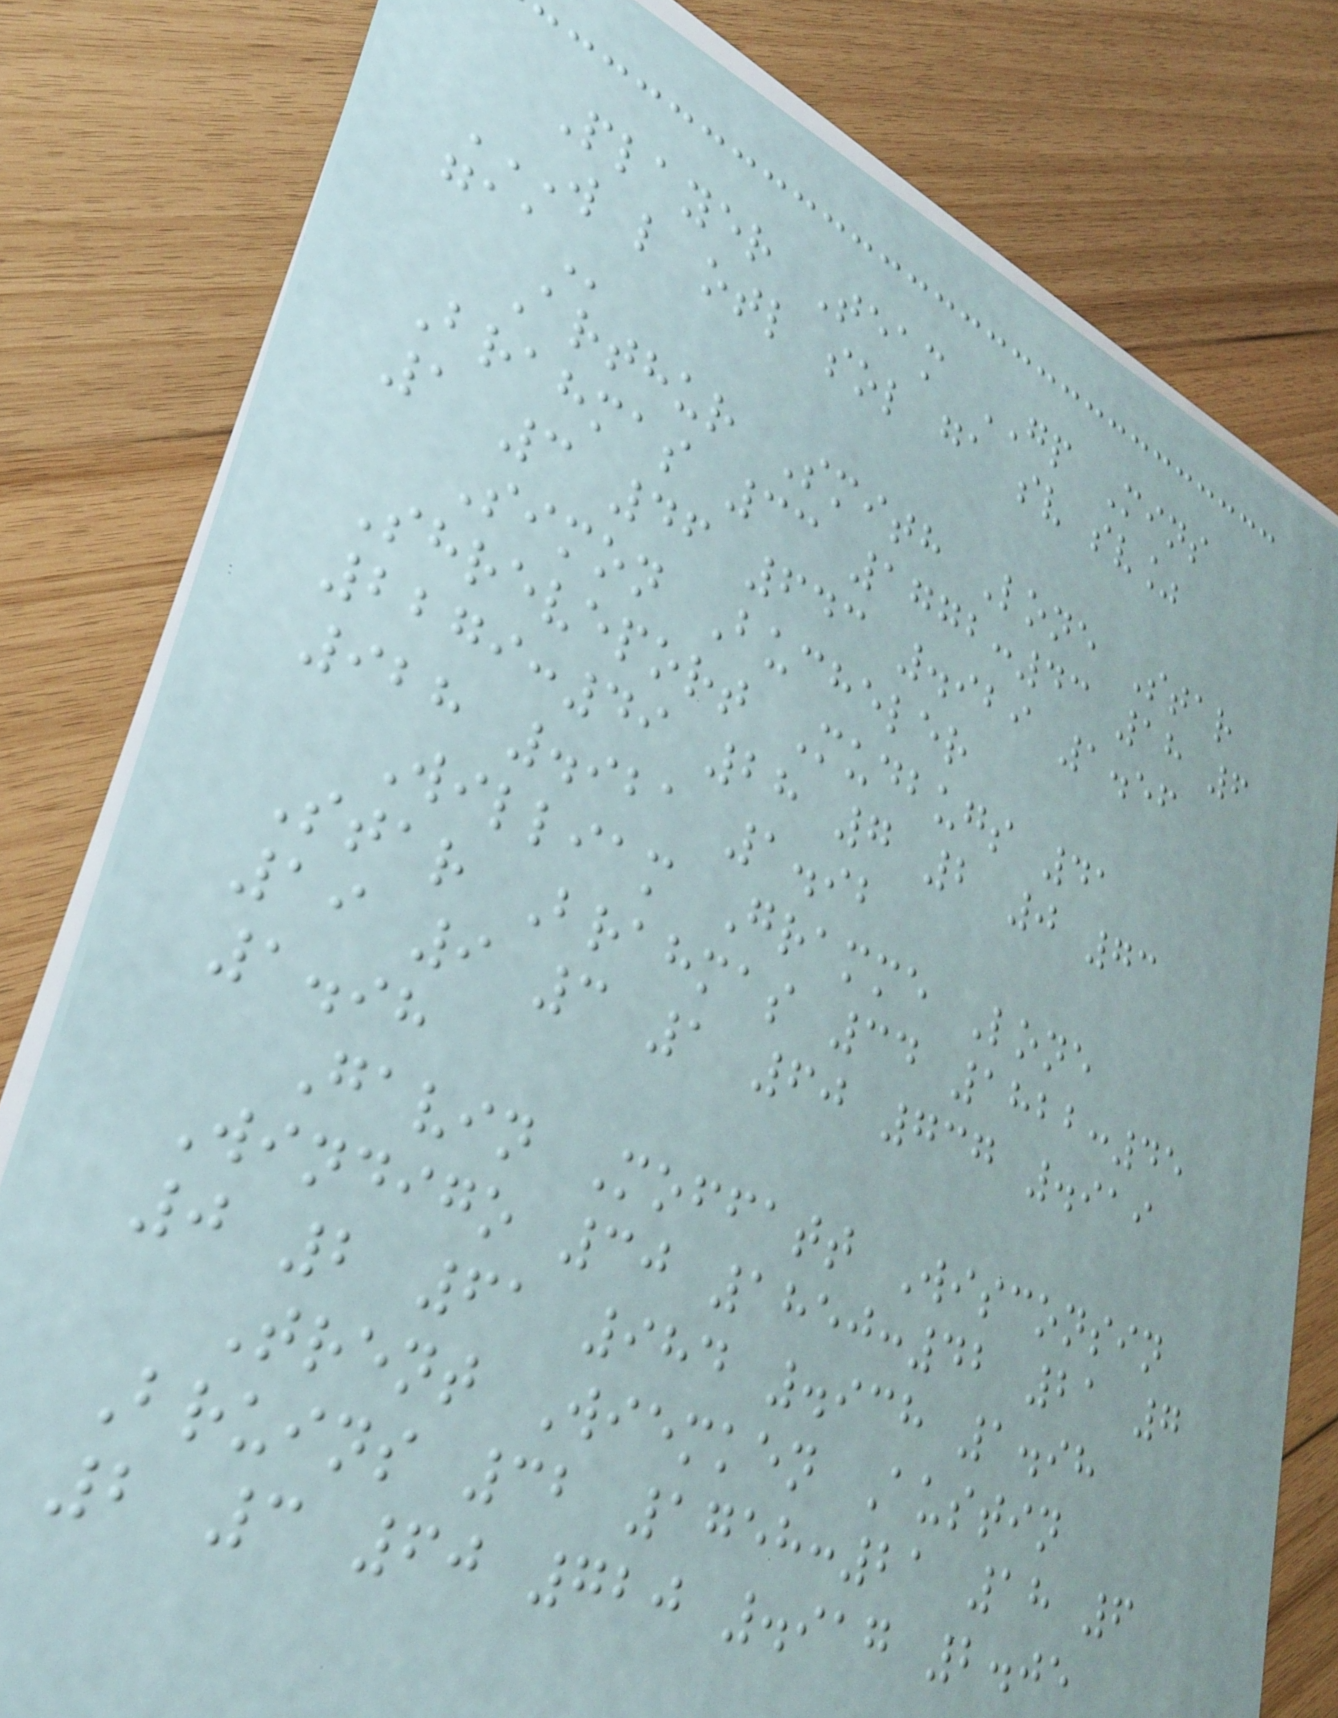Player Team GP Mins
W L OTL SOL GA SV SV%
GAA
Arthur Smith Lone Star
Brahmas 33 1772:43 18 6
1 3 46 643 .929 1.56
Simon Bucheler
Shreveport Mudbugs 41
2279:49 28 7 2 0 73
928 .921 1.92
William Gramme Lone
Star Brahmas 34 1822:45
19 9 3 1 60 737 .919
1.98
Gavin Moffatt Wisconsin
Windigo 30 1850:42 21 7
0 2 61 984 .938 1.98
Trent Wiemken Austin
Bruins 32 1758:21 18 6
2 3 60 720 .917 2.05
